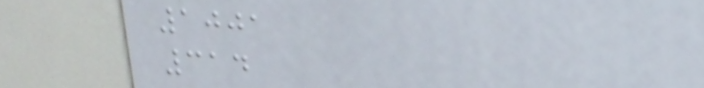1001
314
